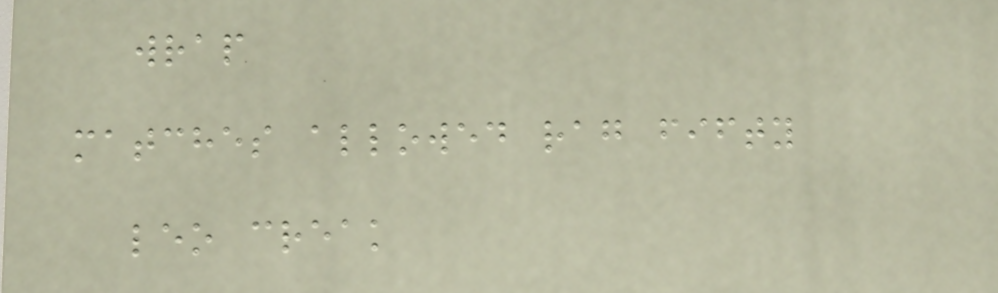wrap
matches allowed rag fifty
leo creak
